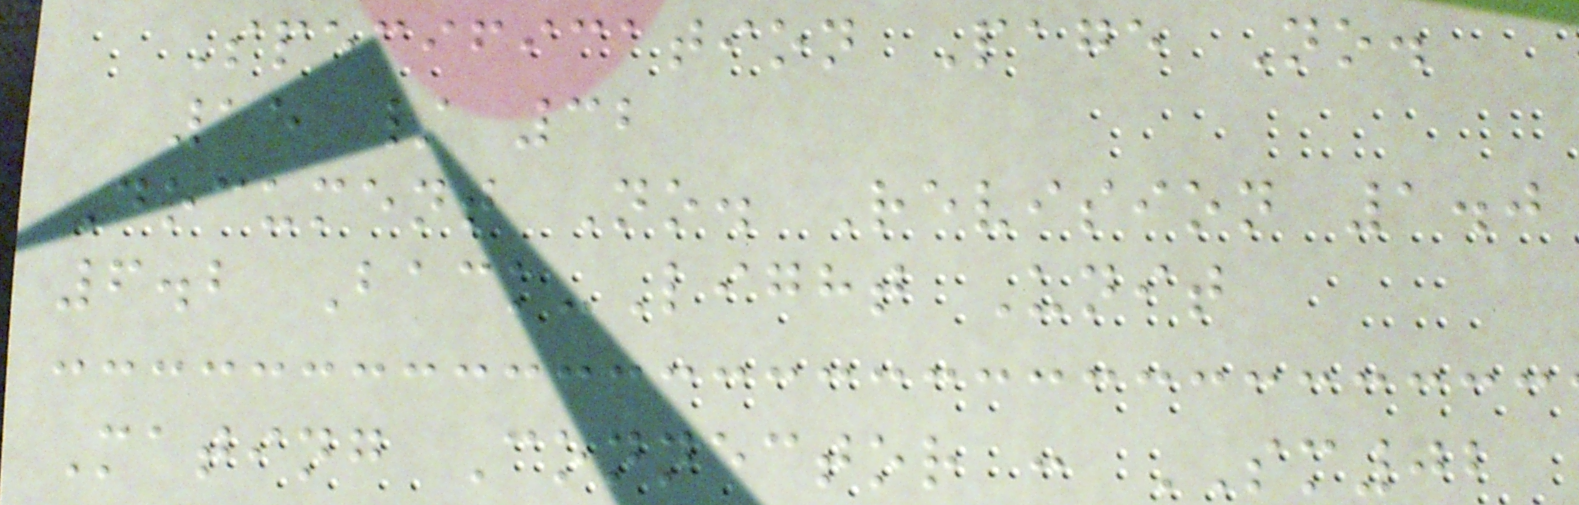Specification Page No.
15 / 32
Document No. Revision 1.0
6.2 Back-Light Unit
Mating Connector : SM02
